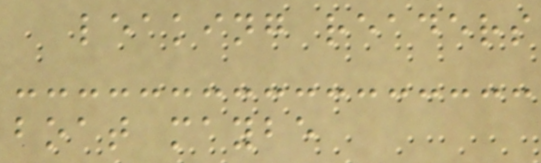leaking readers
boat maybe
